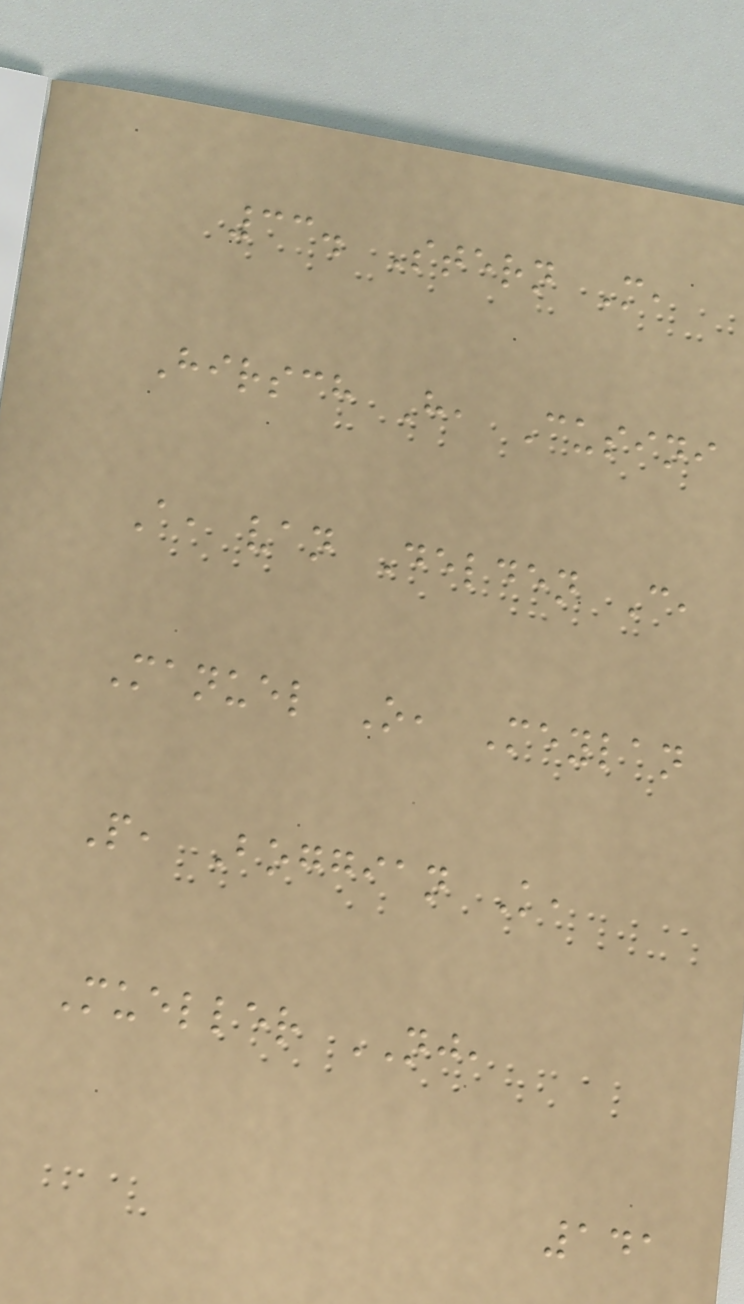33. Stern M,
Hirsch H, Cusini
A, van Delden C,
Manuel O, Meylan
P, Boggian K,
Mueller NJ,
141
